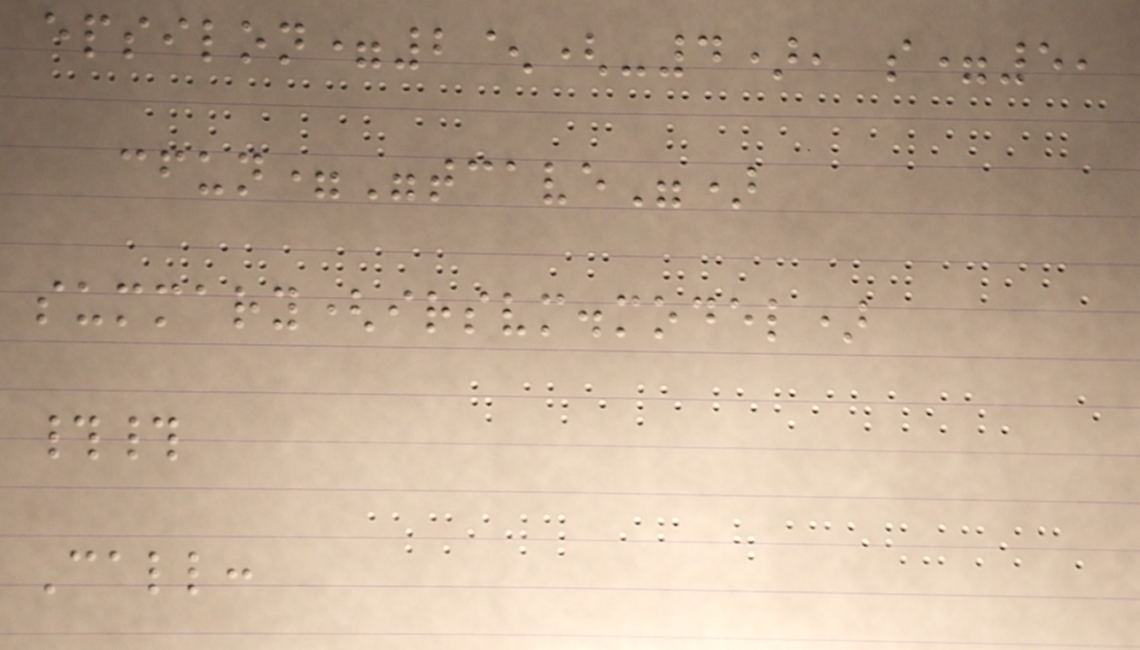epsilon=2^(-4), s=5,
cfun="tcave")
summary(irsvm.model)
##
Call:
